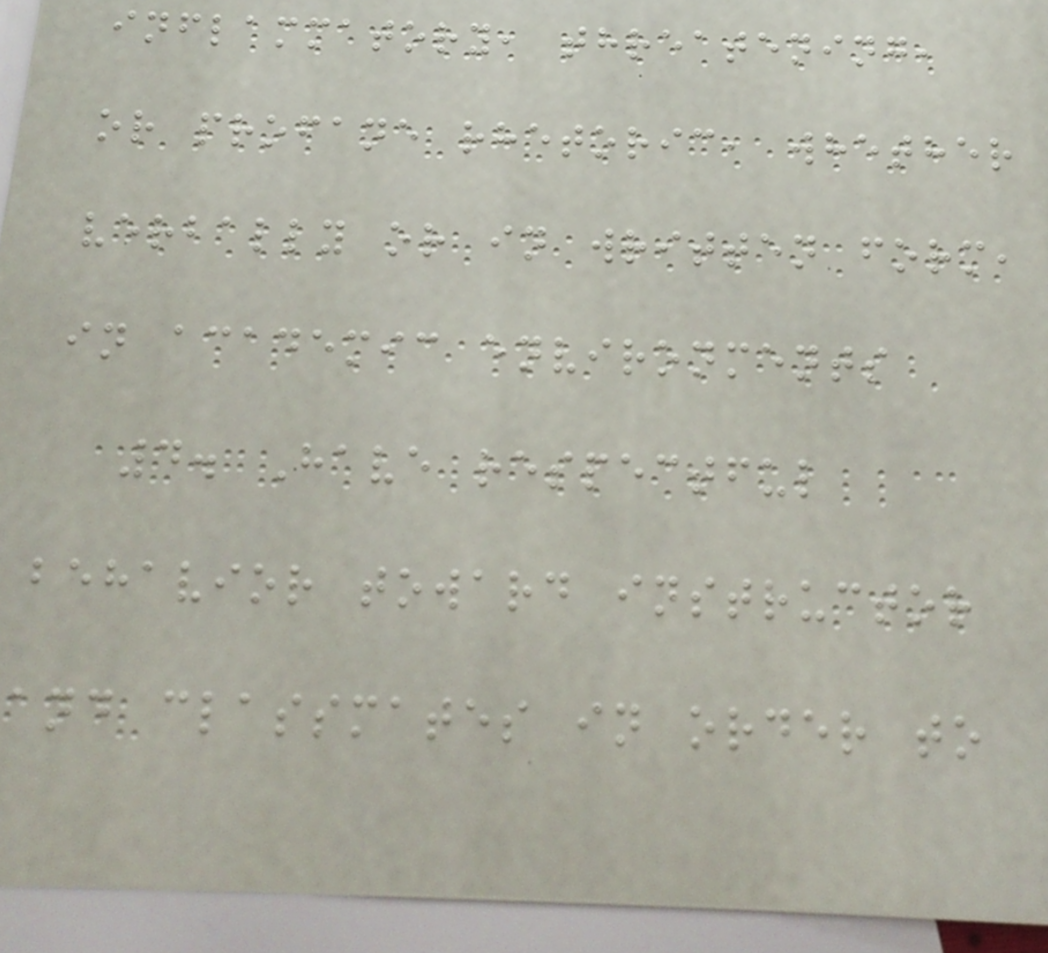inflammatory, threatening,
or profane rhetoric, whether
verbally or in written form,
in academic environments
4. Have respectful
behavior toward instructor
and classmates in order to
